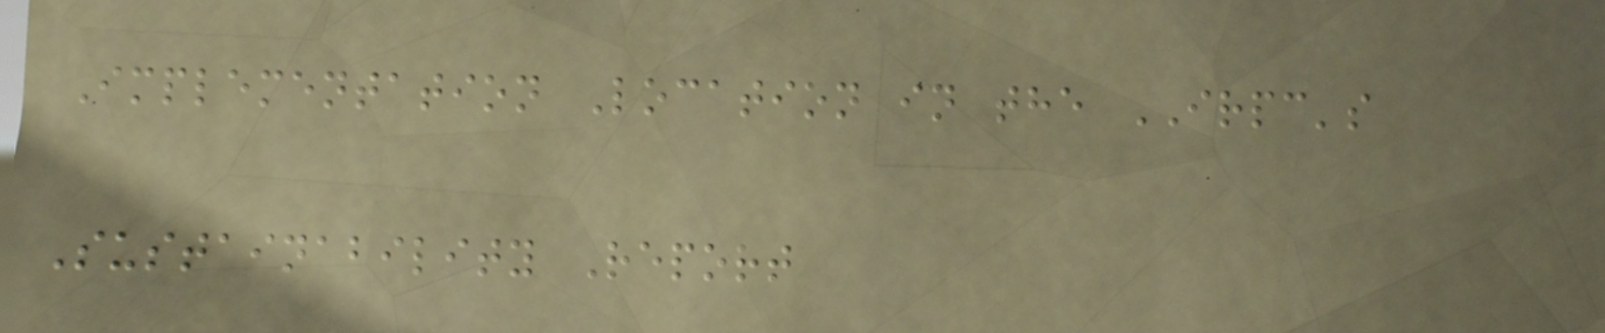Implementation Location in the IRPC's
Sustainability Report
